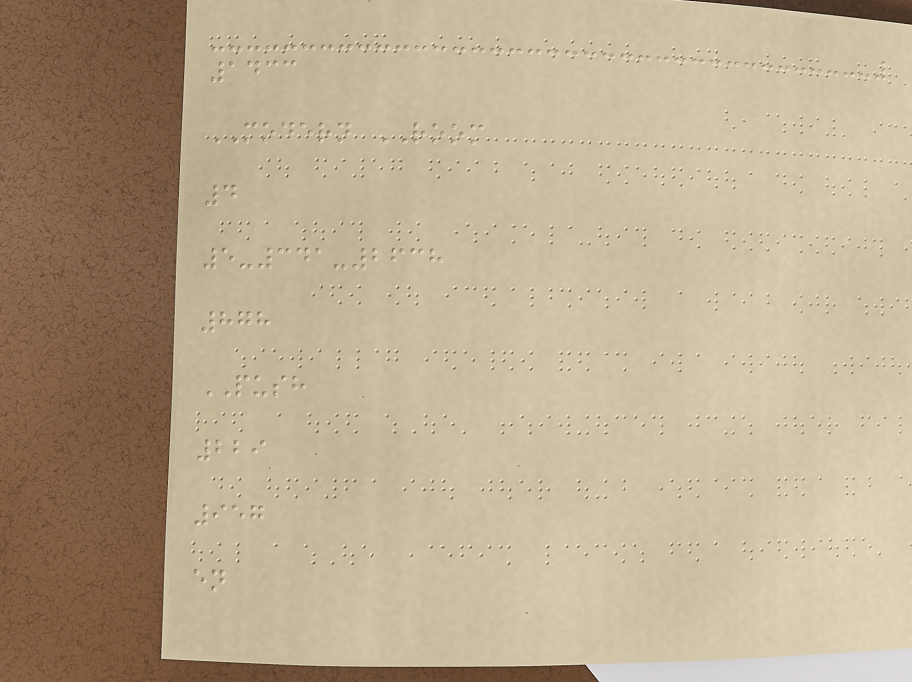1433
MODERN ROOM
4
5-341-2638
878
PUSH
229
957
en
